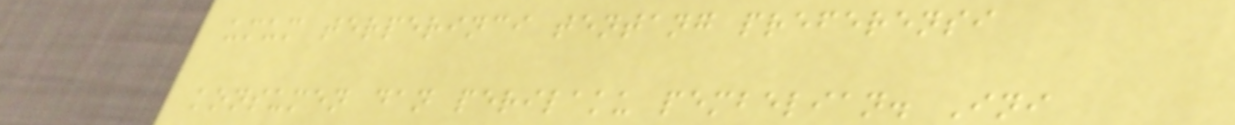umum terperinci tentang preferensi
konsumen dan perilaku pembelian. Ini
